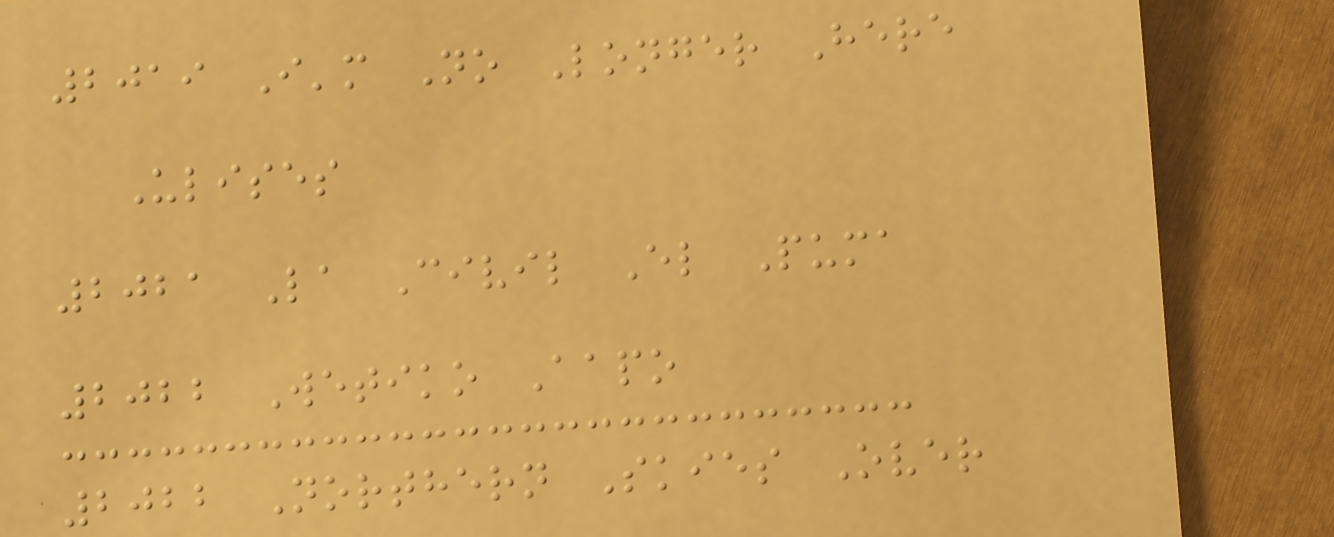2019 I'm No Longer Here
Ulises
2021 La Civil El Puma
2022 Wetiko Aapo
2022 Northern Skies Over
